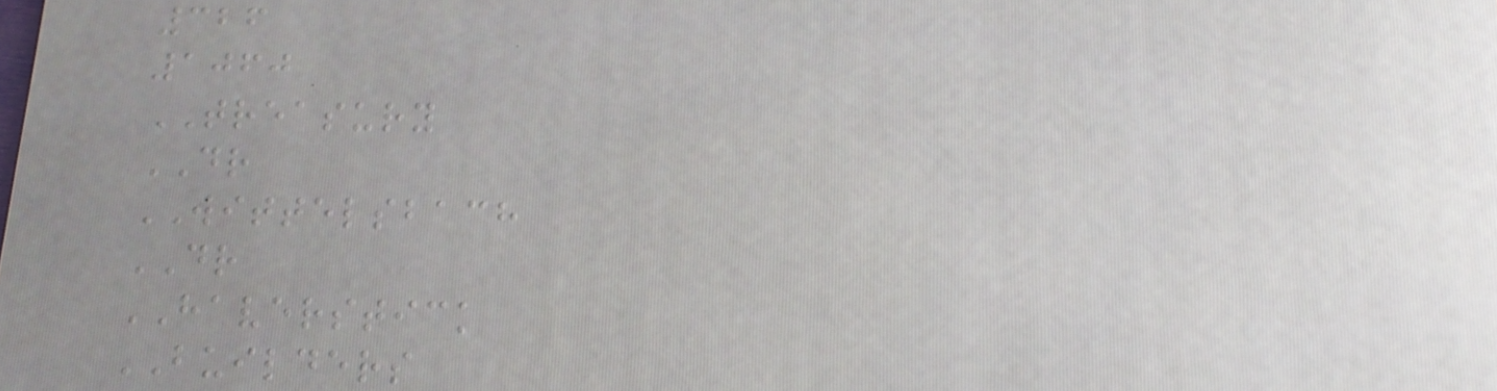326
1060
TREASURY
DR
WITTELSBACH
DR
HAVERSTICK
BUILDERS
